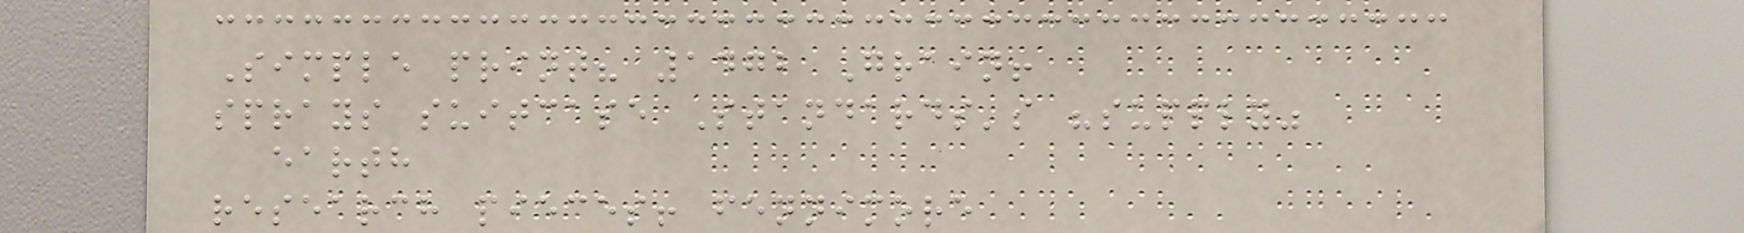Simple print? 1472 Grain!
sprays suitcase Standards's "supply"
earth
research pieces! fennimore
